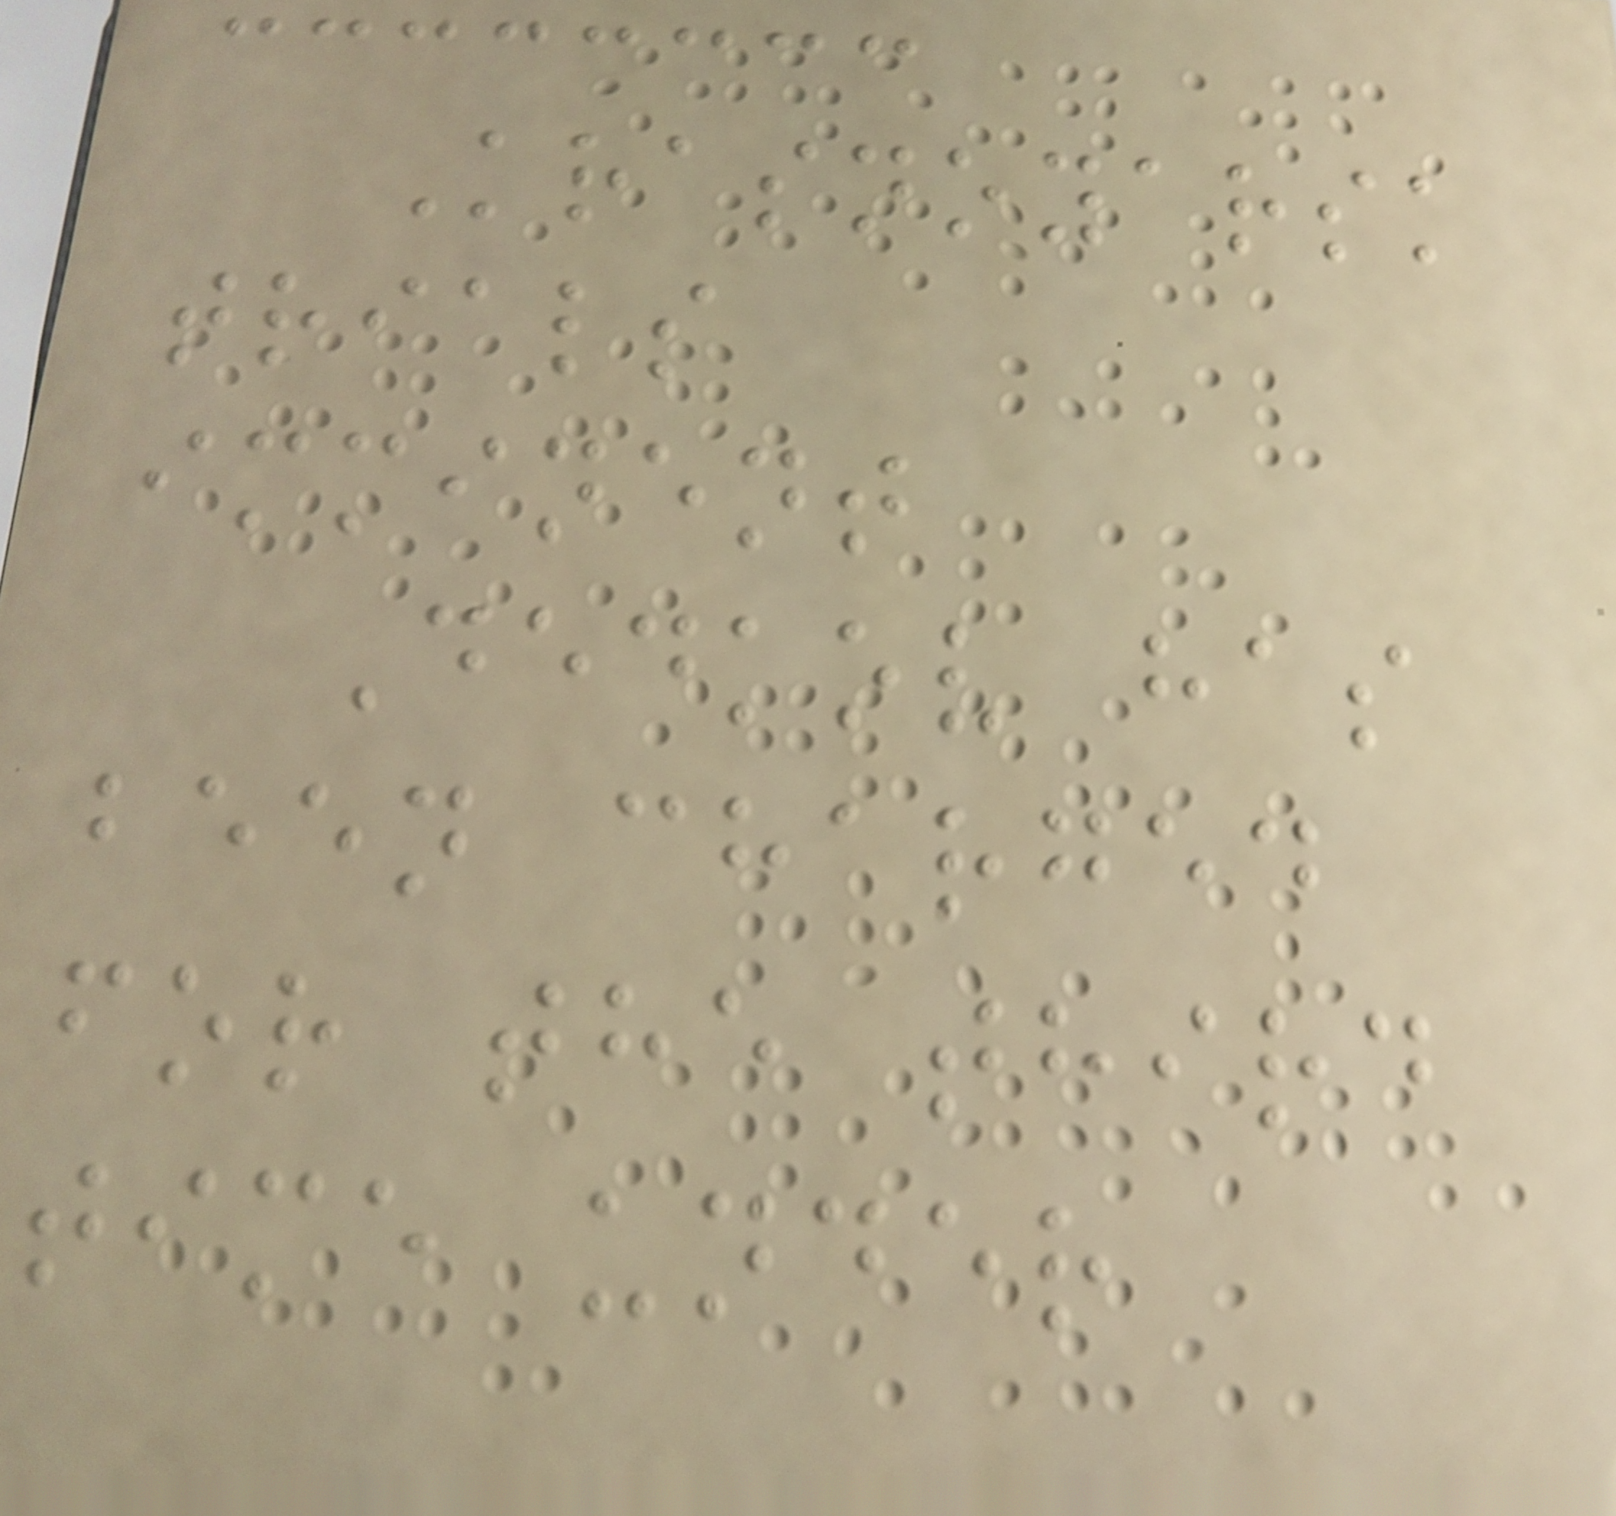Krasnoyarsk
trials
imminent
Dedkov has
been charged
for the third
time under
